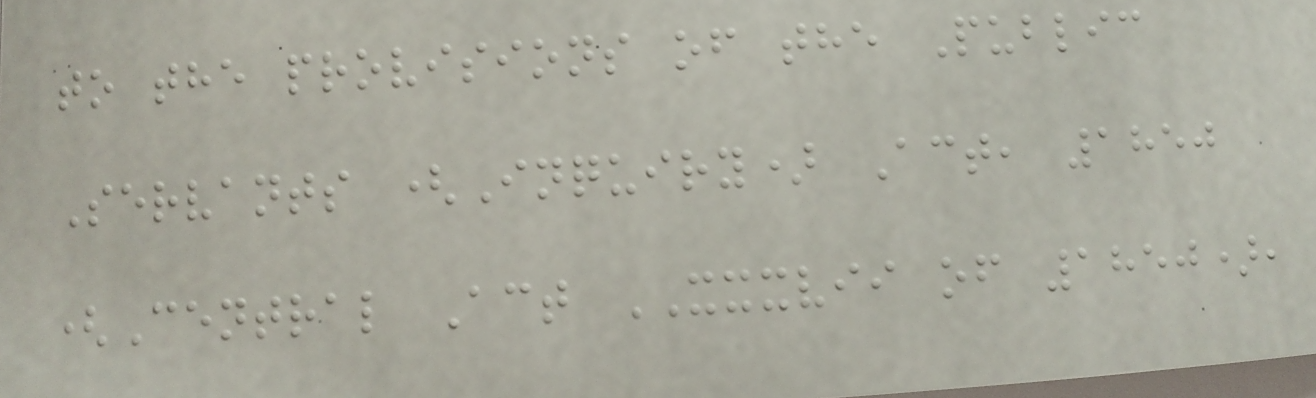to the provisions of the Public
Servants (Inquiry) Act, 1850
(Central Act XXXVII of 1850),
